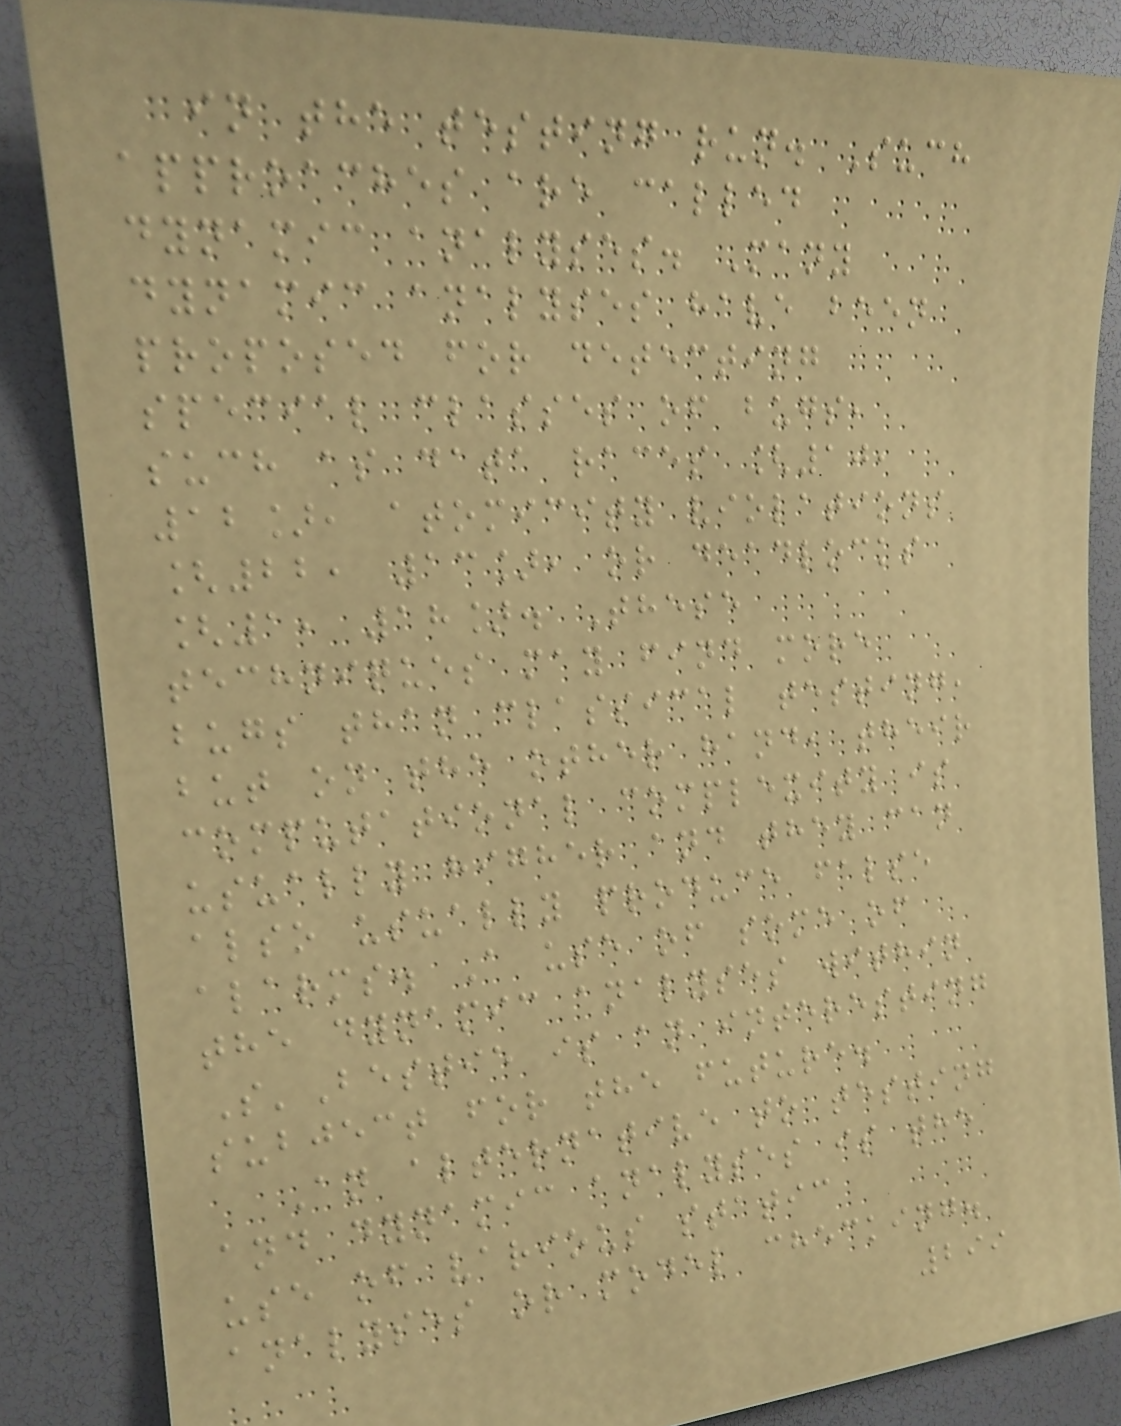in the testing run. Such
approaches are called
dynamic analyses. Many
dynamic analyses have been
proposed for detecting
special classes of bugs,
such as data races [10,
12], atomicity violations
[22, 13], or deadlocks
[1, 18]. These
techniques may find more
bugs than classical testing,
but on the other hand, their
computational complexity is
usually higher and they can
also usually produce false
alarms. A use of some of
the dynamic analyses within
S'Bestie is an interesting
subject for the future.
An alternative to testing
and dynamic analyses is the
use of various static
analyses or model checking.
299
